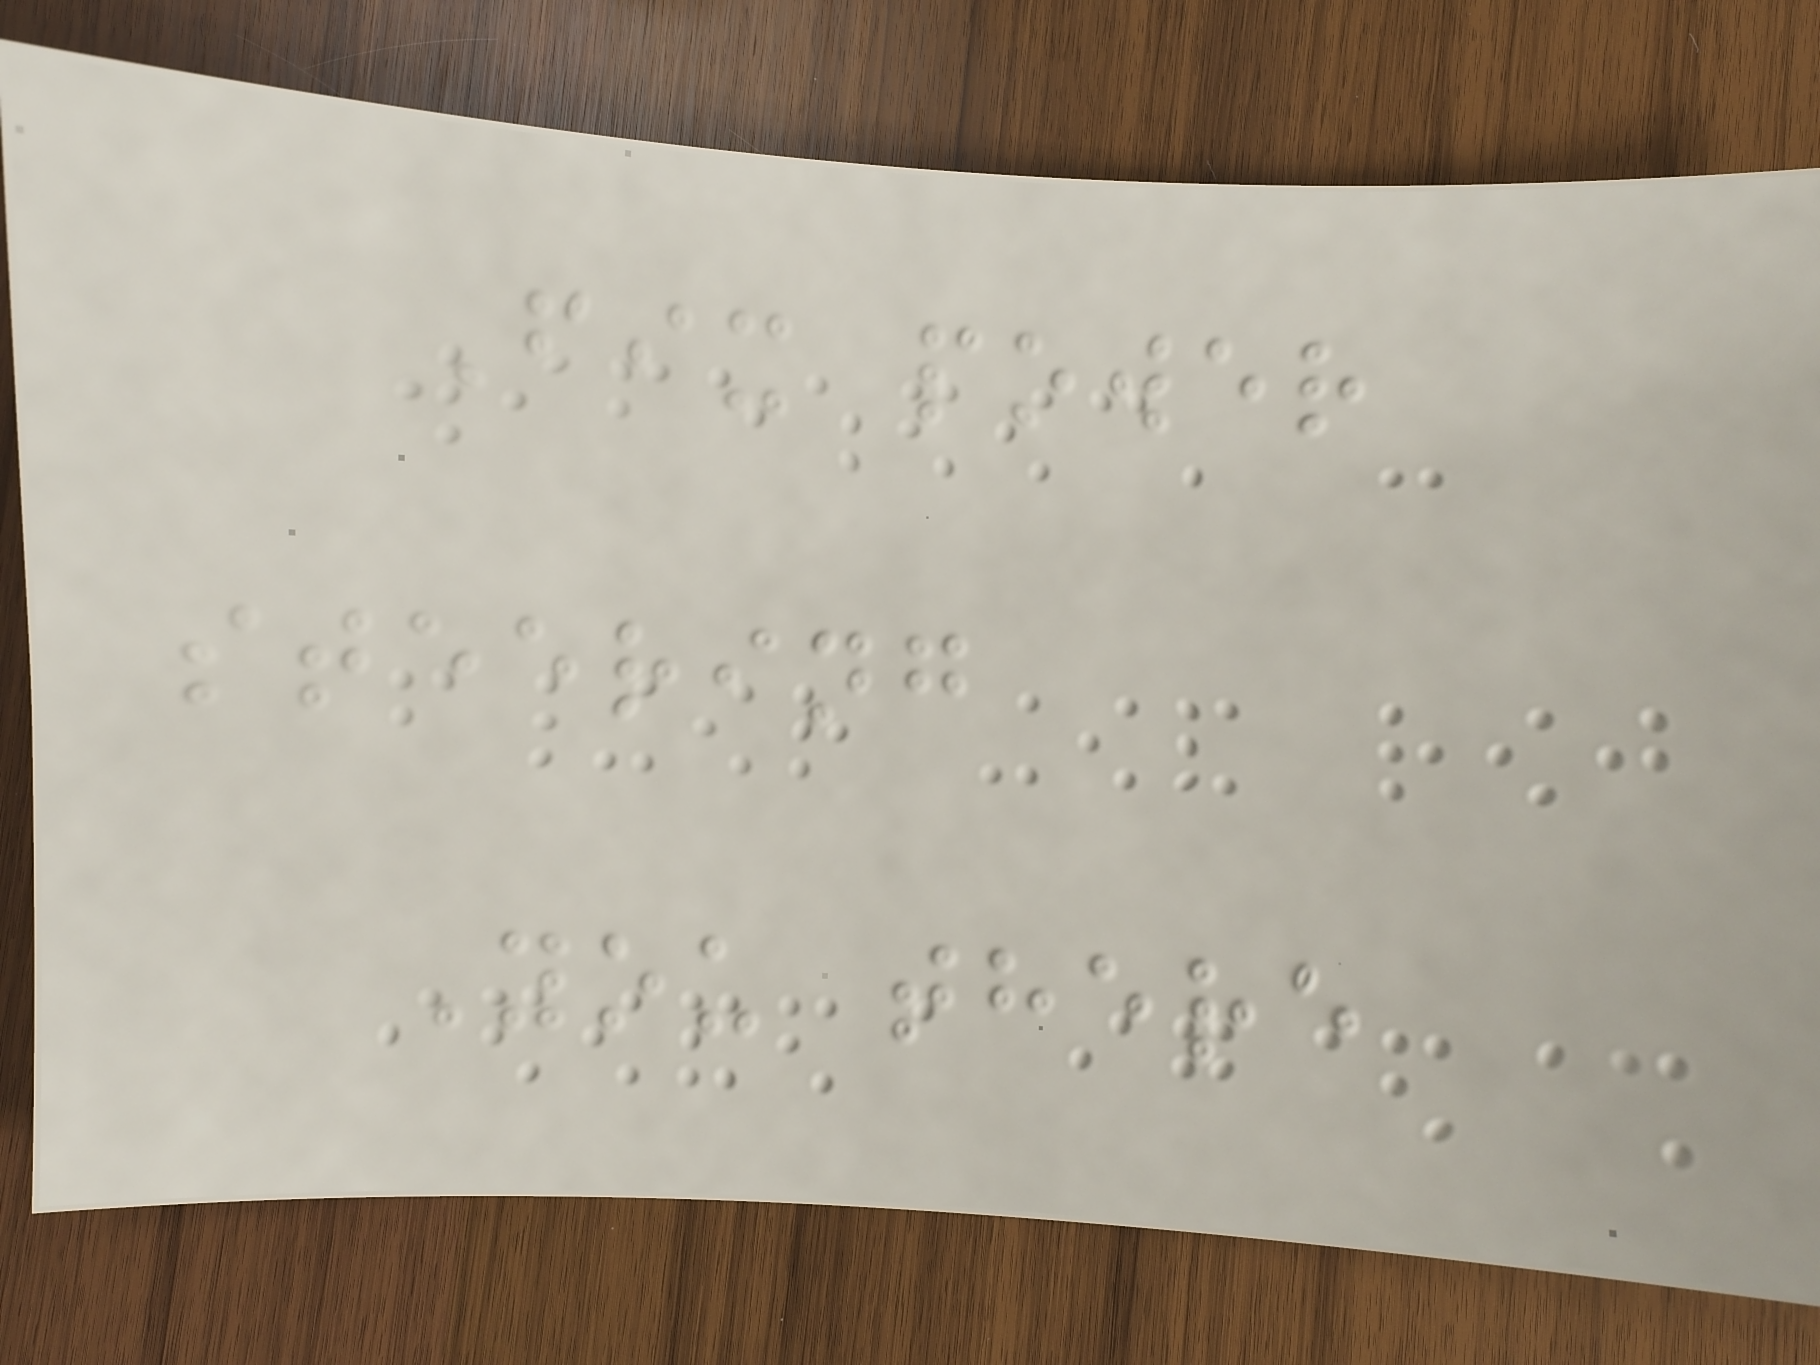Fix power
steering
You there
